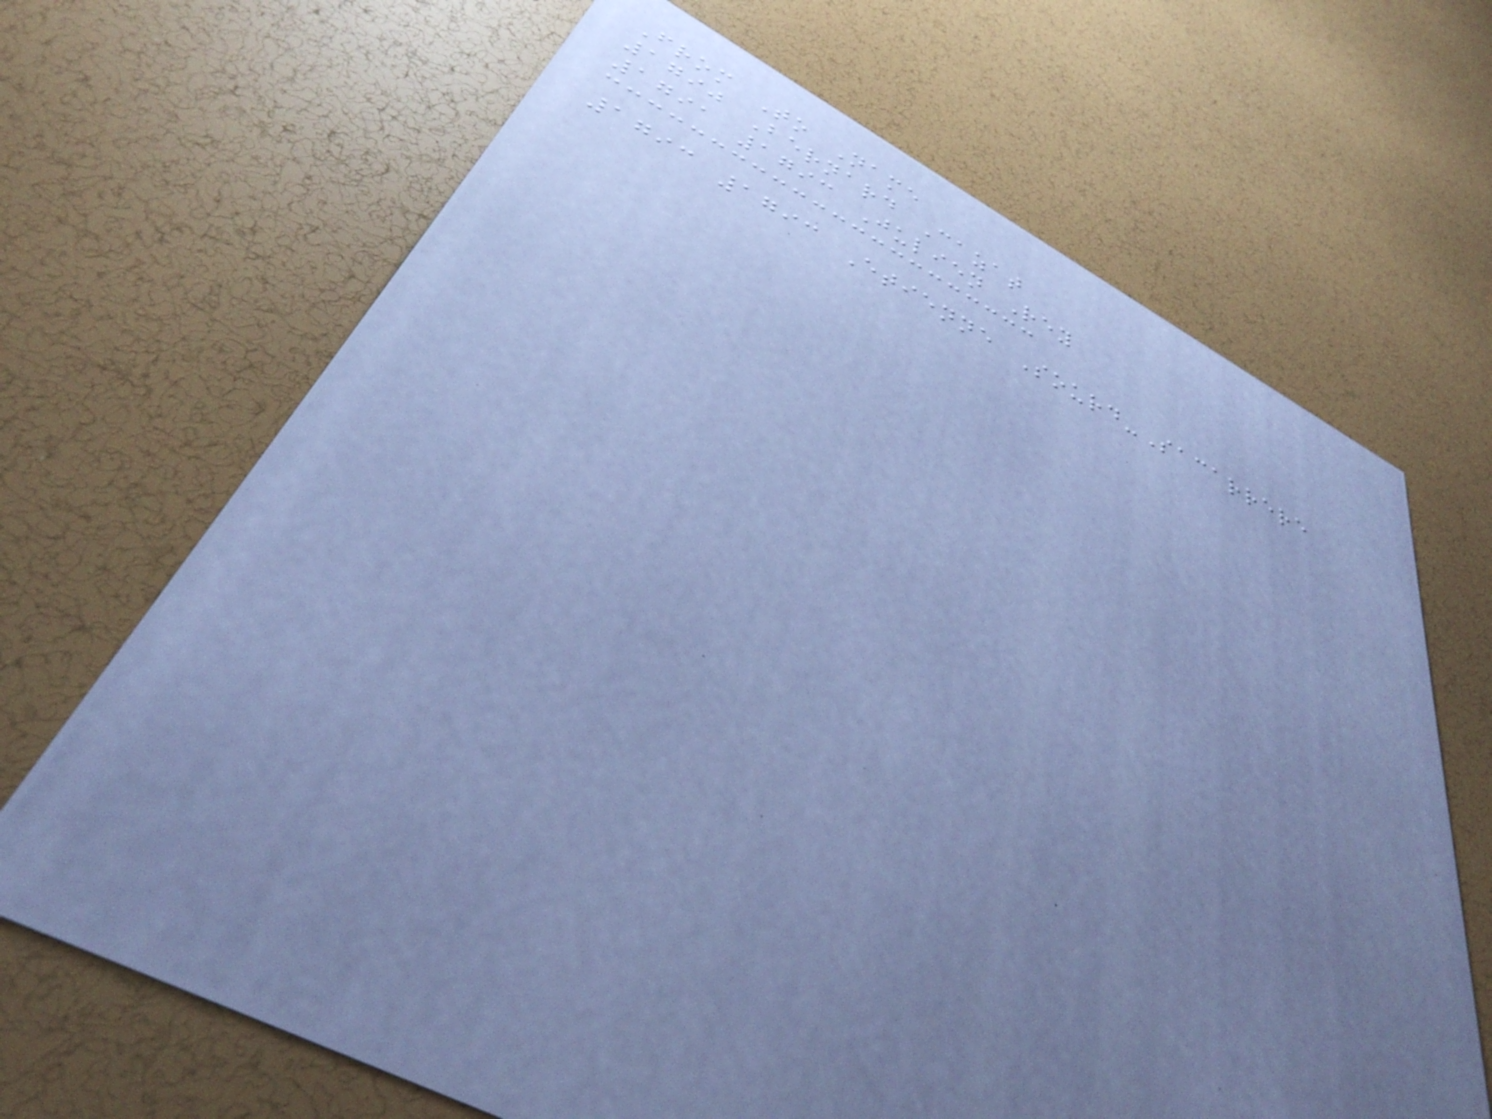From To Name
1790 Bernard Cazat
1791 1793 Julien Rey
1793 1793 Etienne Sourd-Sacarrere
